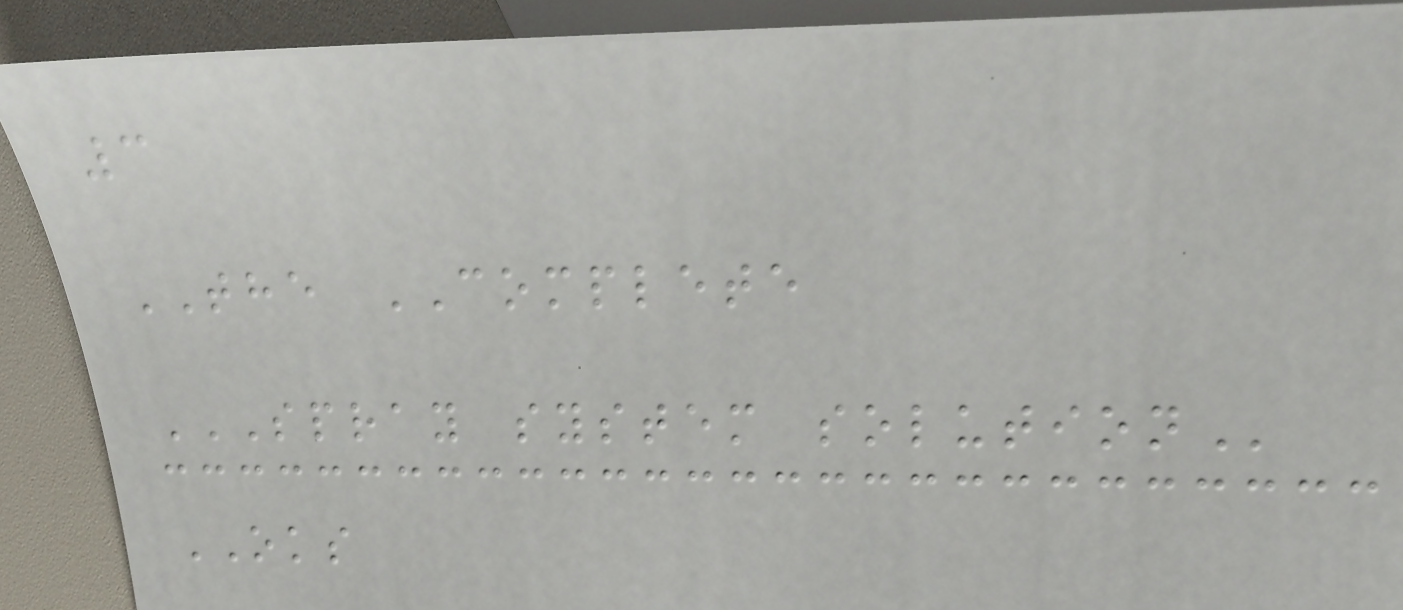3
THE COMPLETE
SPRAY SYSTEM SOLUTION
OKS
